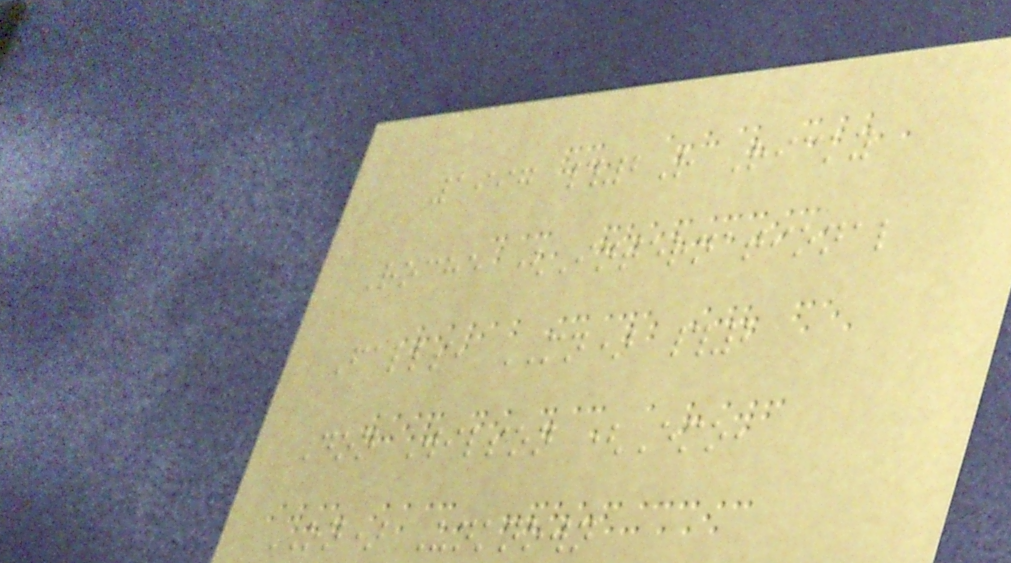1997 #2R Ricky
Roche (International
Falls, MN) #2
Don Wilson (Emo,
ON) Unknown
